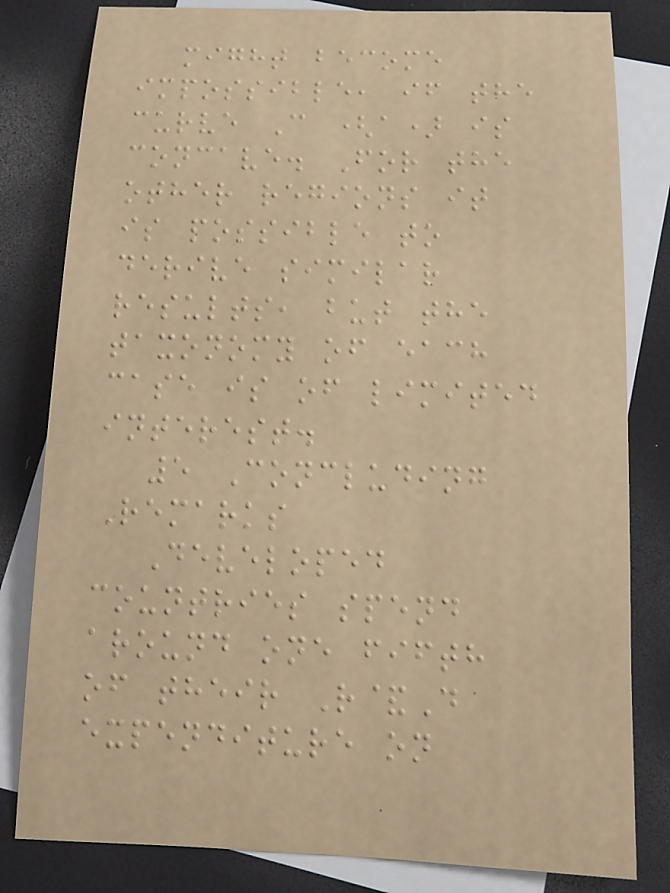might become
impossible, if the
curve C (a) is
concave. For the
other regions it
is possible to
derive similar
results, but the
taxonomy of each
case is of limited
interest.
5 Concluding
Remarks
Developed
countries spend
around one fifth
of their R&D
expenditure on
